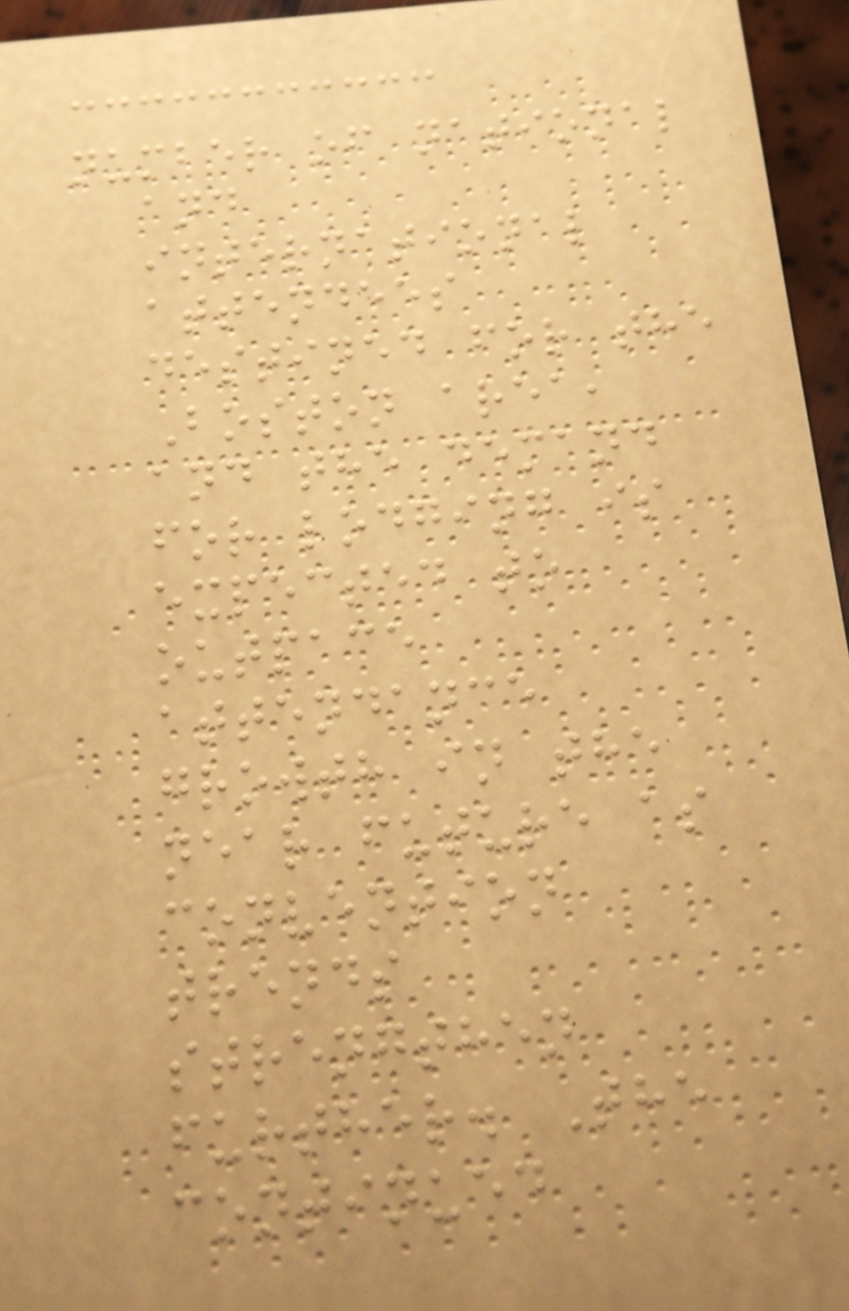number of national
and
international
attendees
destined for the
Boston area,
and the demand
for lodging is
expected to
outpace
attendance
growth in the
near future as
convention
trends
strengthen
further. The
continued
